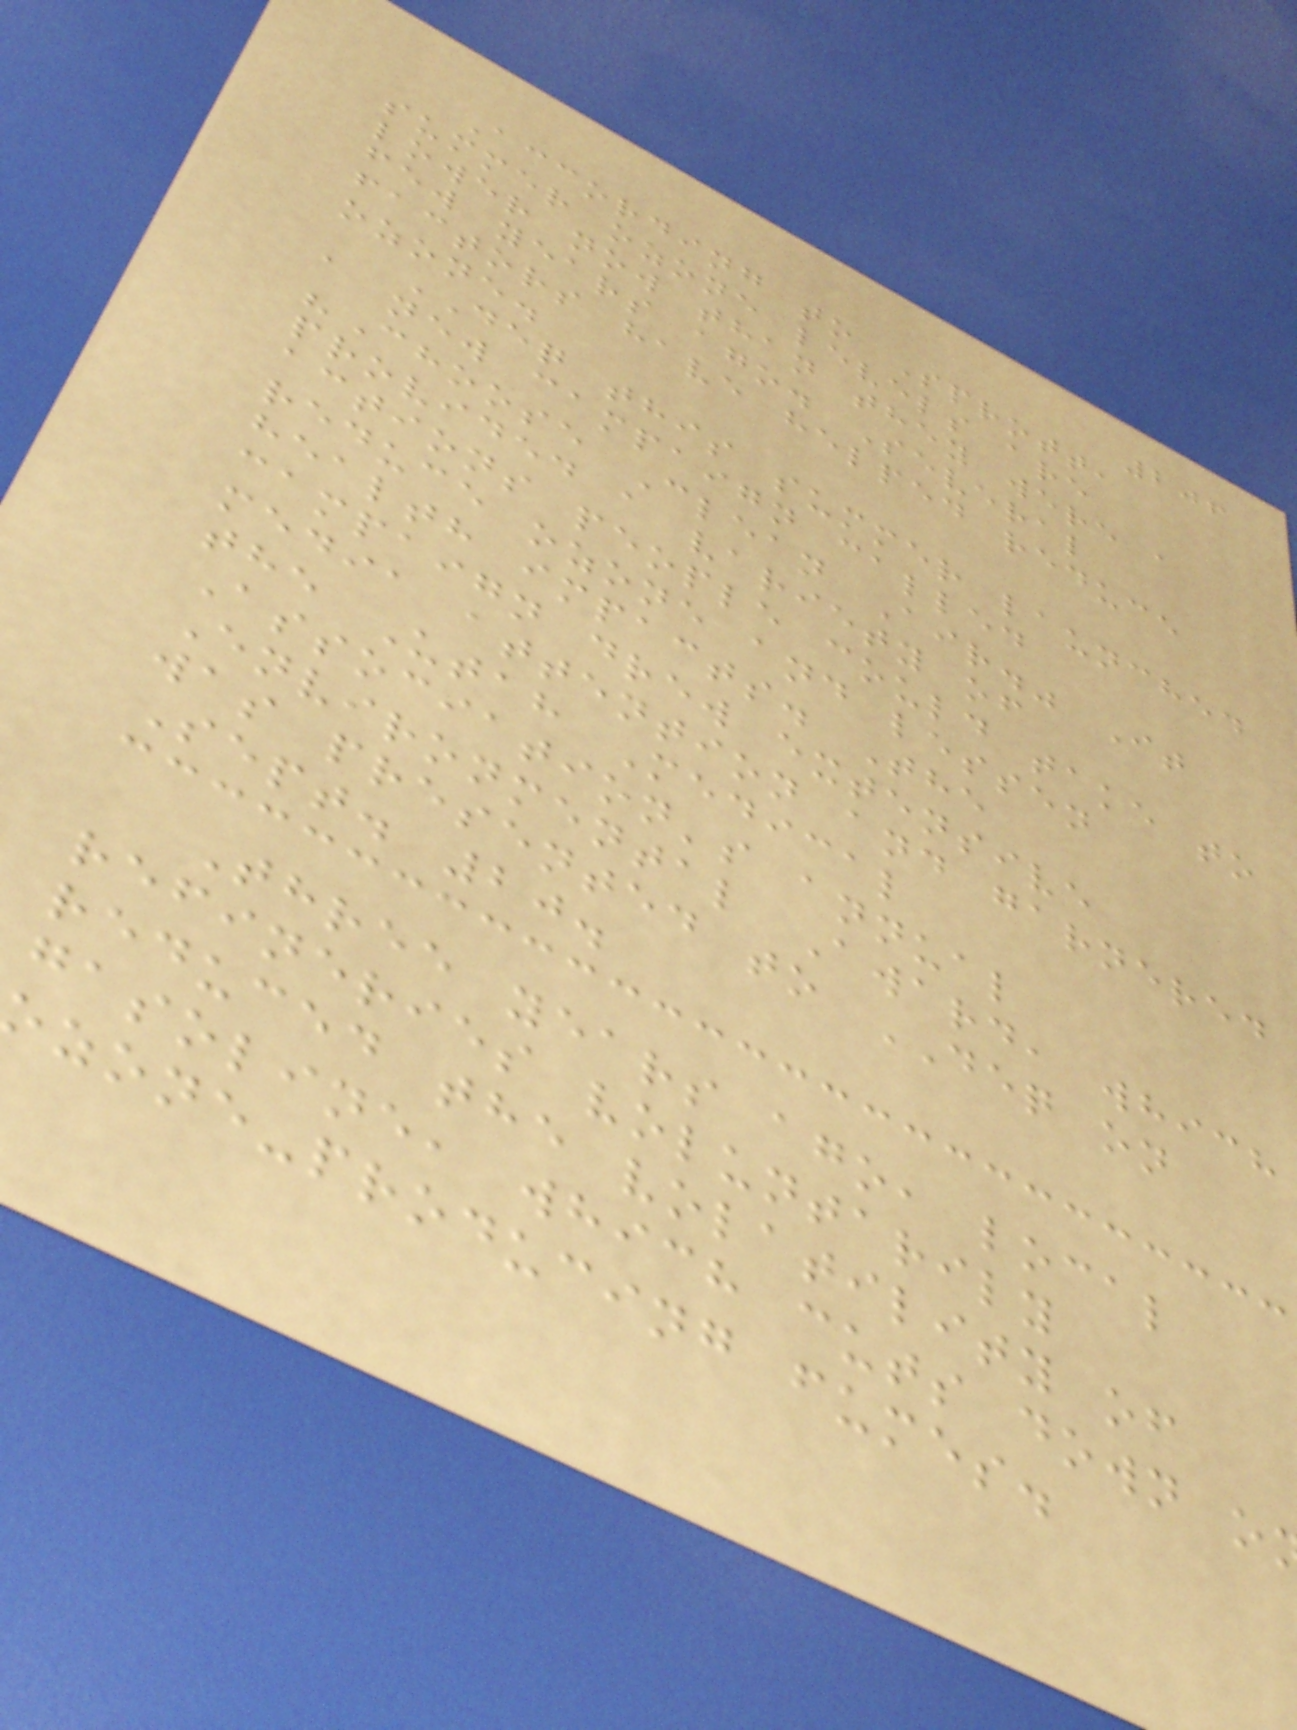206
According to Sprott,
summer ozone levels are
lower now than they were a
few years ago. Several
factors have helped reduce
ozone.
DEQ this summer launched
a new campaign called
"Choose Clean Air." It
provided a variety of
actions people could take to
reduce ozone and lessen
health impacts. The
campaign drew extensive
media attention and garnered
the Utah Medical
Association's annual
Environmental Award, which
was presented to DEQ on
Sept. 20.
Three years ago, local
refineries voluntarily
reduced the volatility of
gasoline, which cuts down o
zone-producing fumes.
